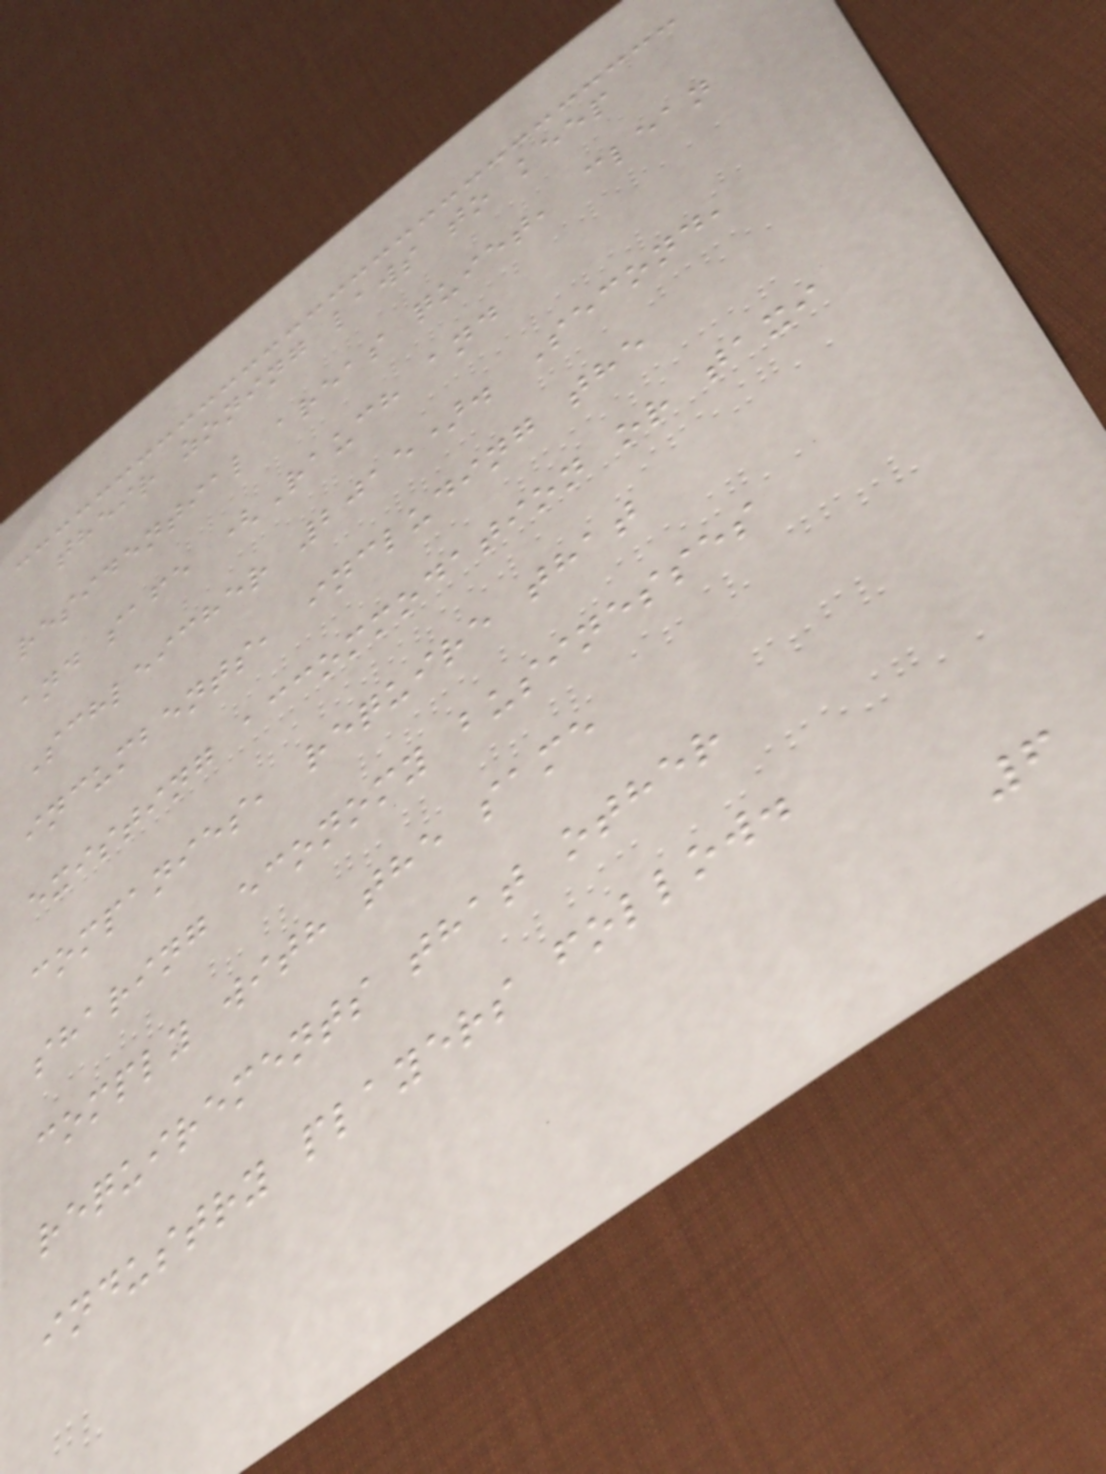their zoning laws to keep
residential areas quiet, clean
and safe (Rauch and
Schleicher 2015). Second,
incumbents, including the
existing accommodation or taxi
companies, require that
sharing economy businesses
comply with the same
requirements that other
industry players follow.
6
